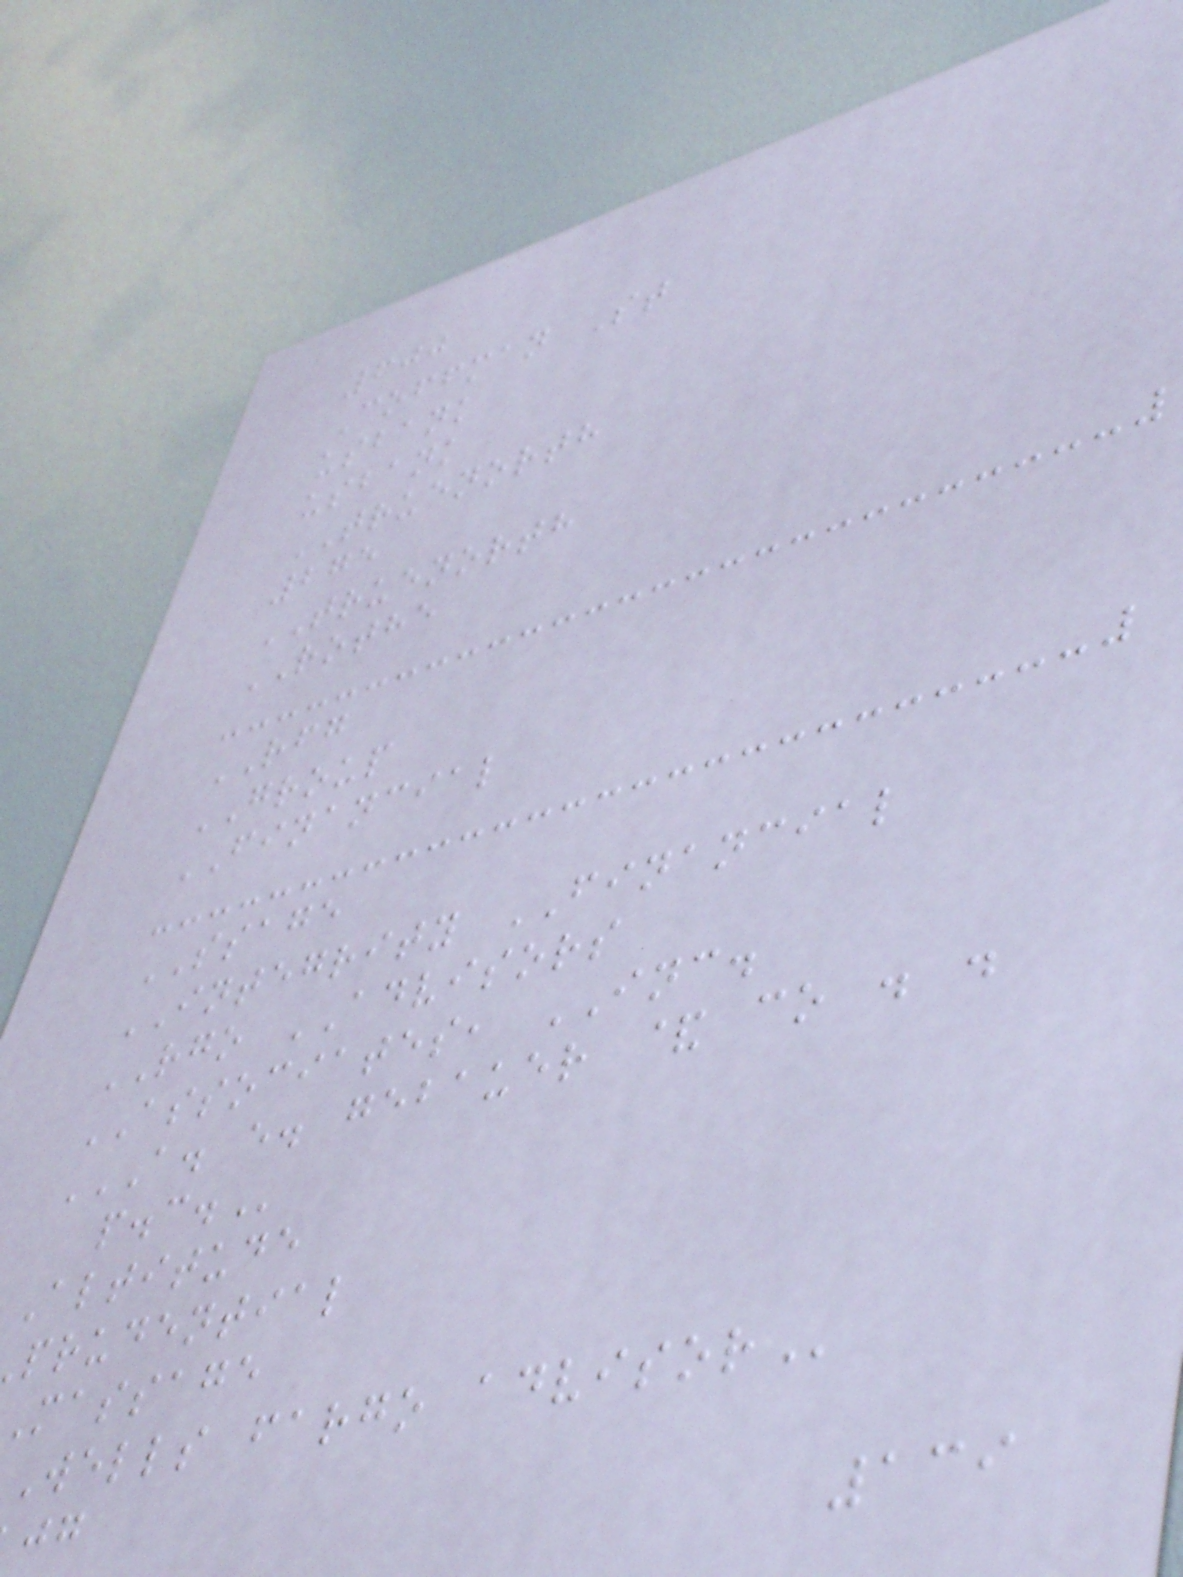600
Coffman St
usbank
usbank
TRUENORTH
275
TRUENORTH
ROTHE
RFG
GROUP
FINANCIAL
SSAGE
INTEGRITY FINANCIAL
RGO ADVISORS
ASSOCIATES, INC.
A. E. GEBAUER & CO . .
Altitude
prudential
massage
wells fargo
139
